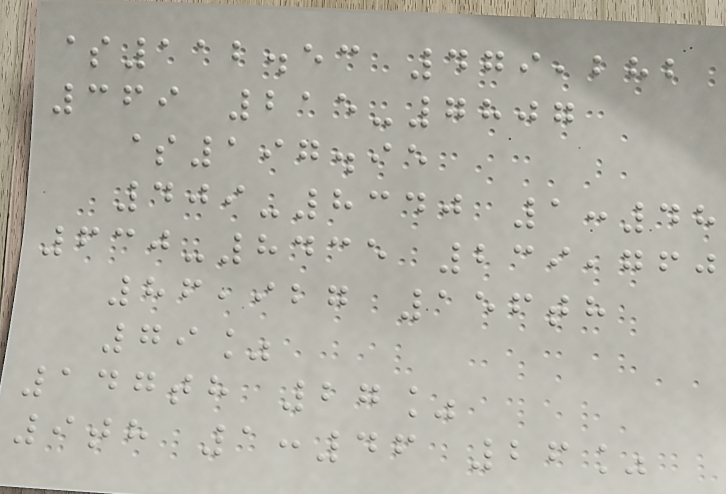$112.53 479,282
369 215-7807
$197.95
409-8340 1:48
630-8435 239,760
86,927 156th
79%
147th 27%
9th 1:46 26%
